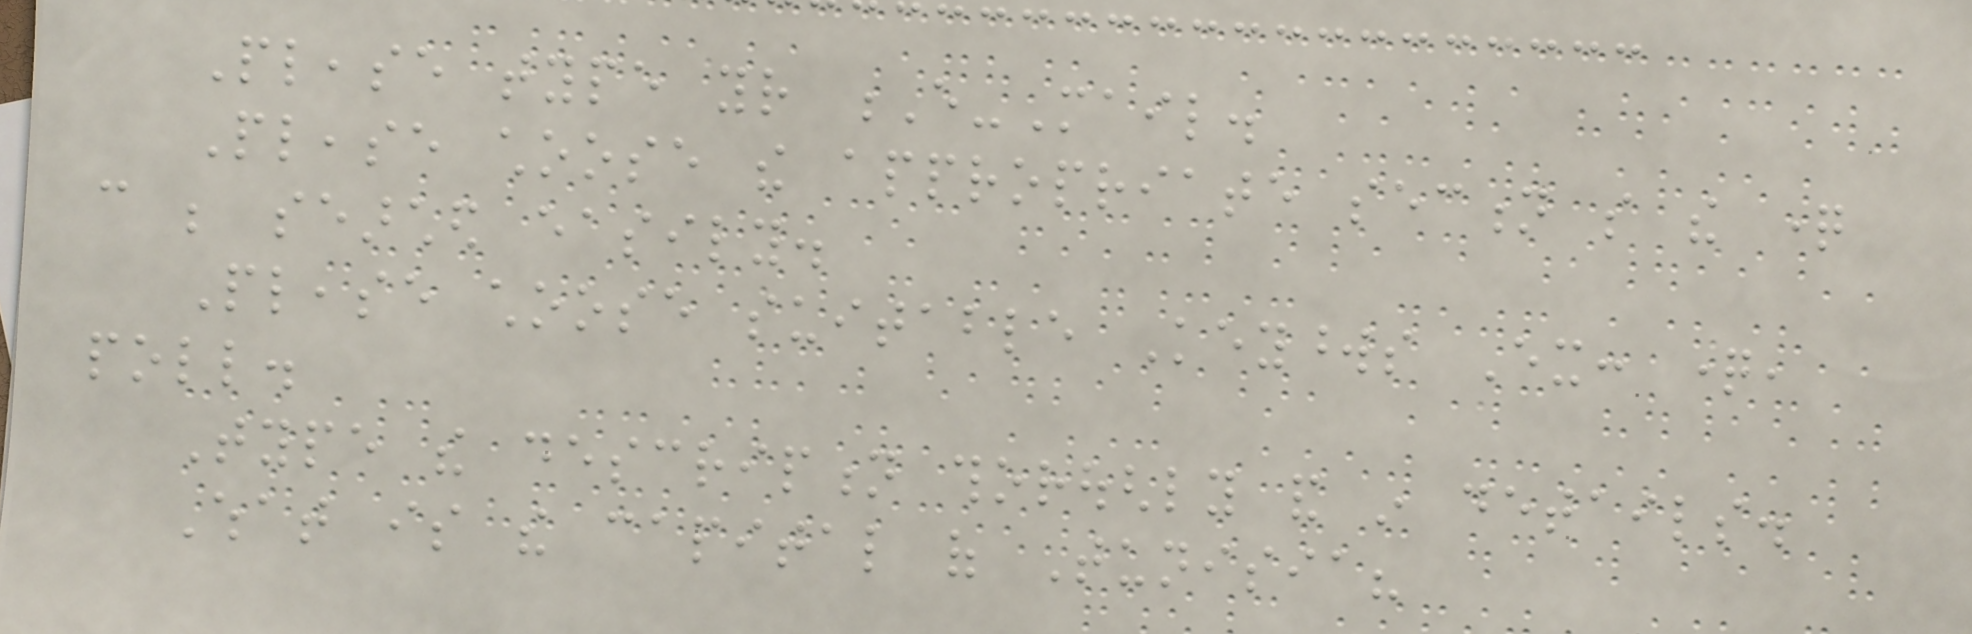Please type your E-Mail.
Please choose the appropriate section so the question
can be searched easily.
Please choose suitable Keywords Ex: question,
poll.
Type the description thoroughly and in details.
What is the capital of Tunisia?
